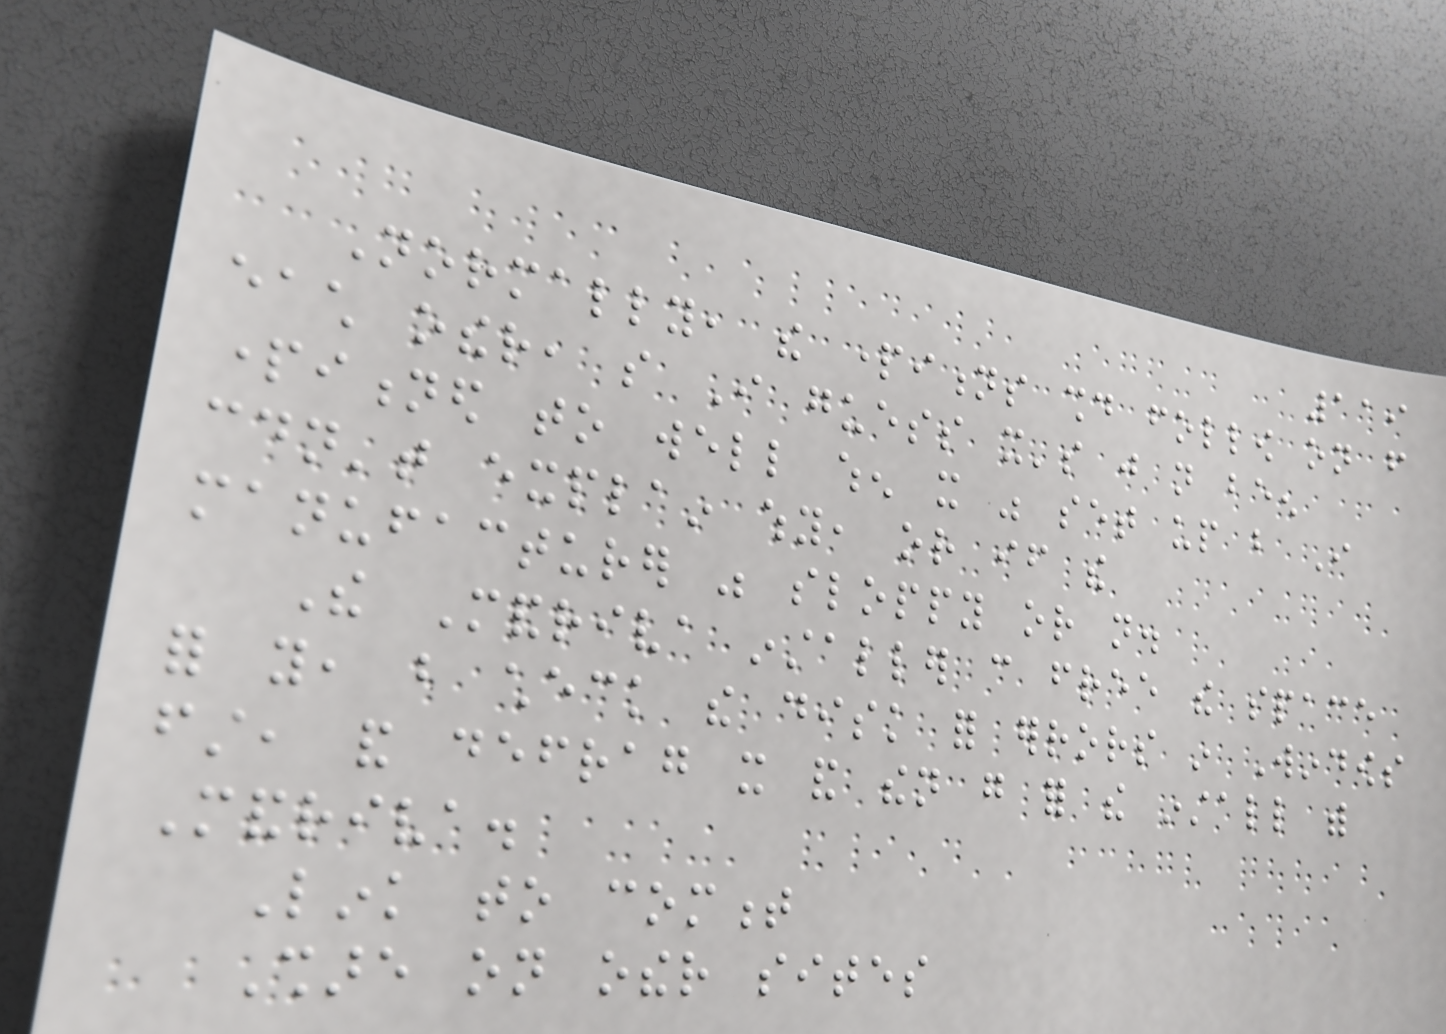119
Normally, the partitions should follow on from
each other, so I guess it's just not been
partitioned to well when it was set up but I
couldn't explain why, or if the
manufacturer was sloppy or not.
The Mandriva installer can free the space
for you, but check the disk for errors in Windows
first, and defrag it and then go for the install with
Mandriva.
Link to comment
Share on other sites
